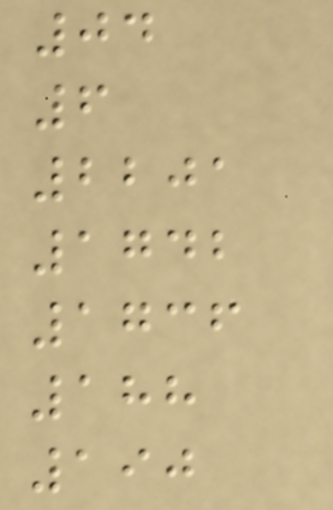04
6
2201
1742
1736
188
190
